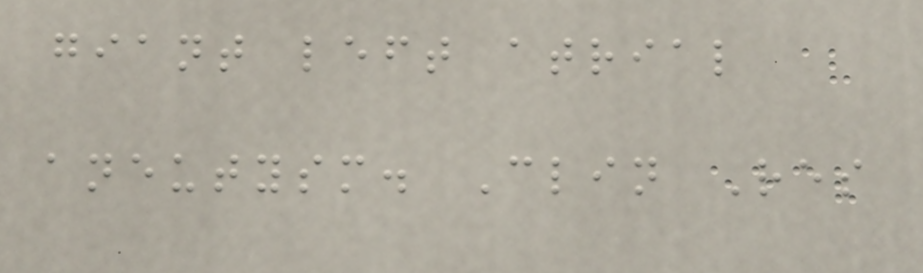giant left atrial
aneutysm. Clin Res
